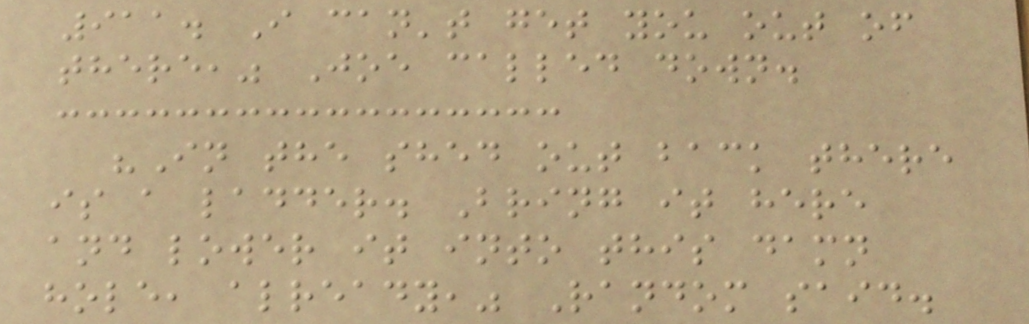911. I can't get you out of
there," Joe called down.
"In the shed out back there
is a ladder. Bring it here
and lower it into this damn
hole, already," Random said.
